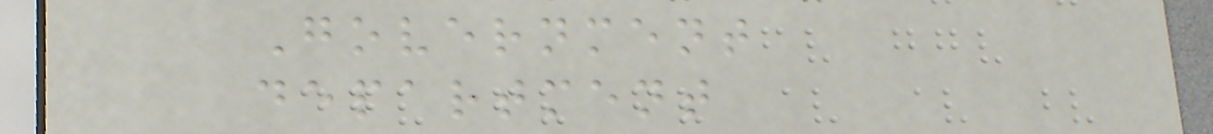Government
department
